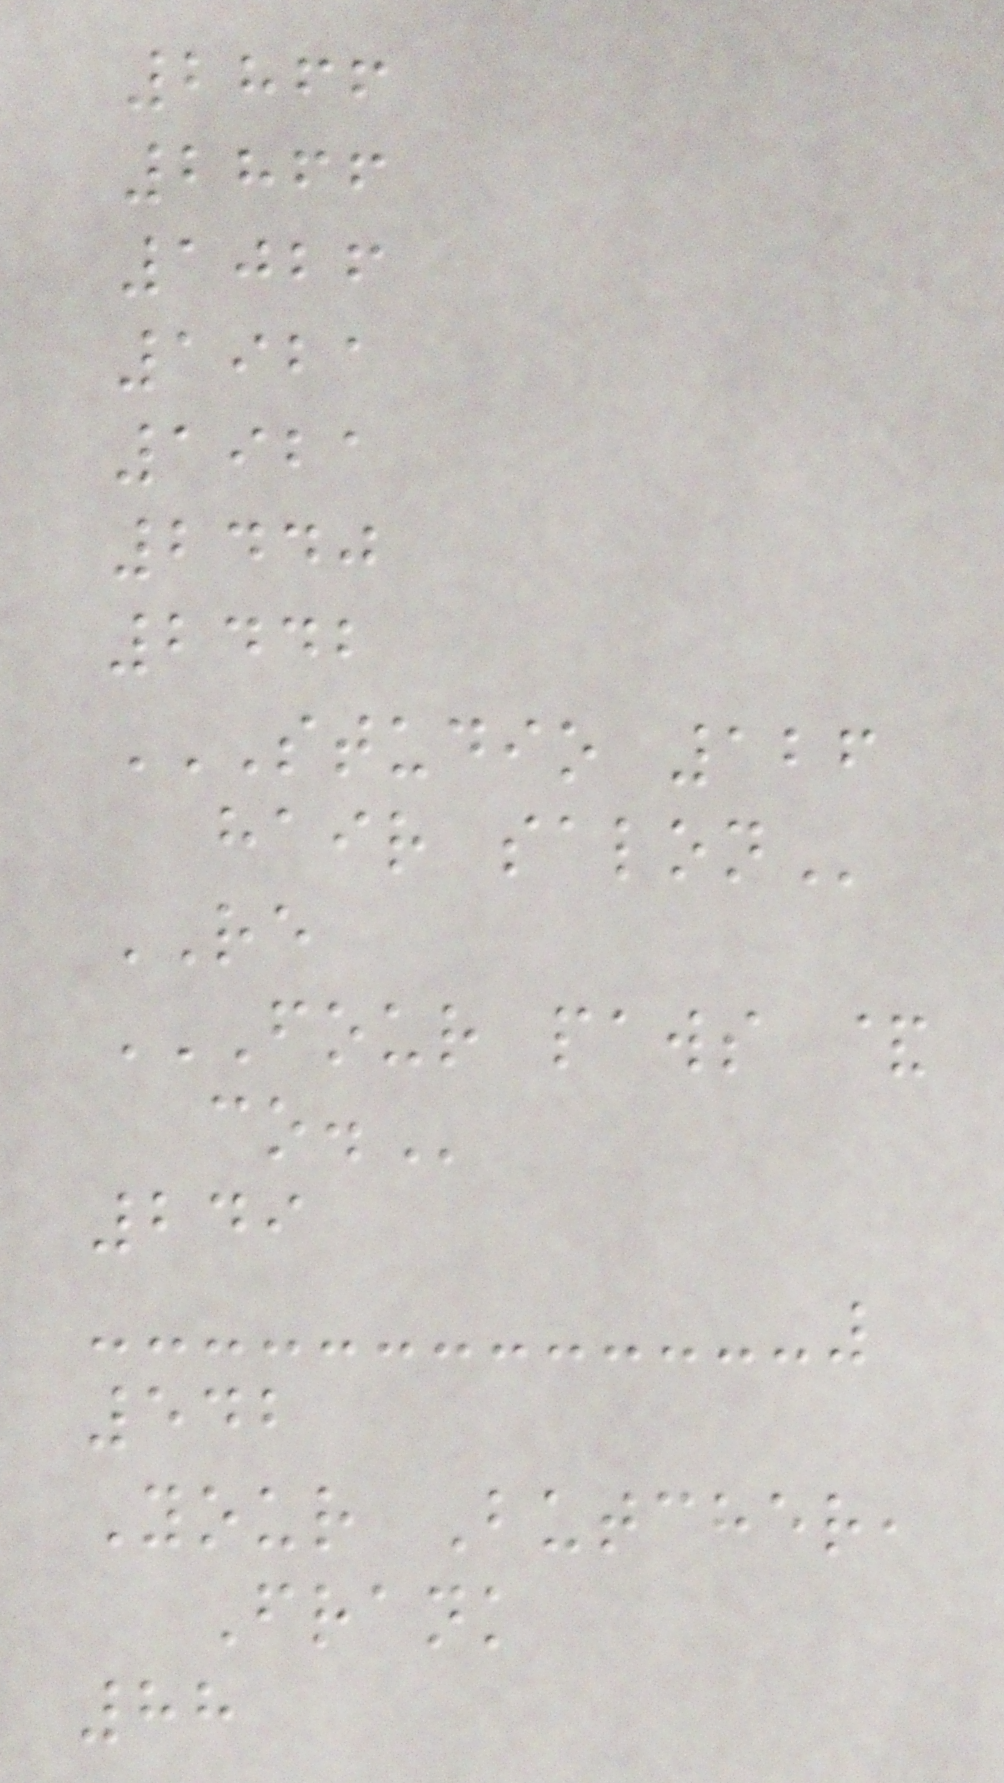2866
2866
1026
1921
1921
2440
2442
STUDIO 126
HAIR SALON
RE
FOUR PAWS &
CO.
249
542
Your Butcher,
Frank
88
